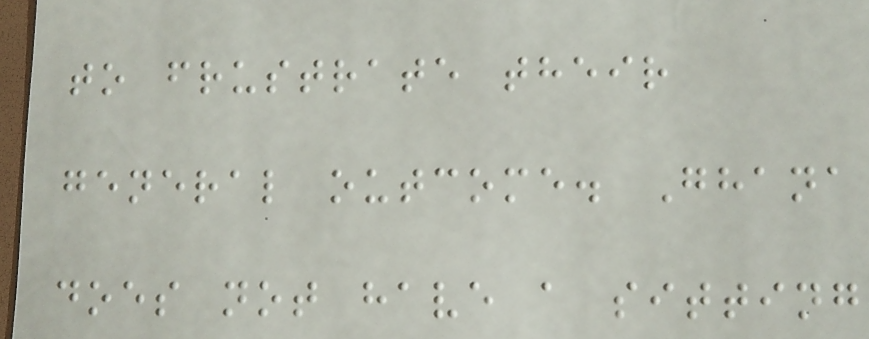to frustrate their
general outcome. Ghana
does not have a sitting
